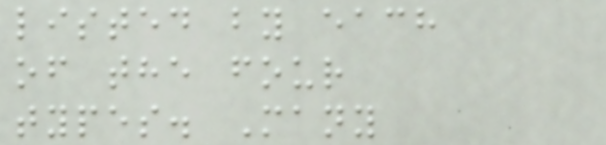listed by each
of the four
types. Many
